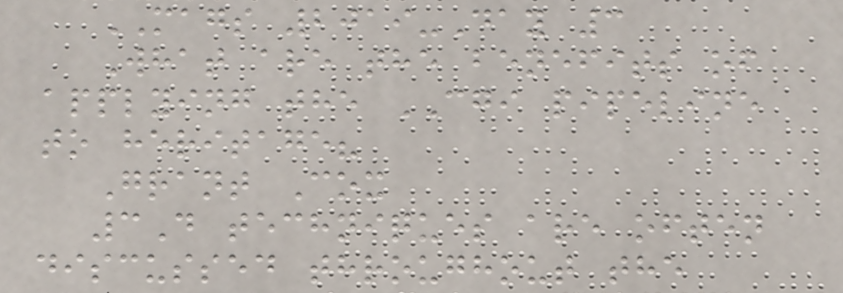MAGS 2019-Day 3
What are the benefits of
applying the CGI pipeline
to heritage?
Grant Cox
3D techniques are often
discussed throughout the
